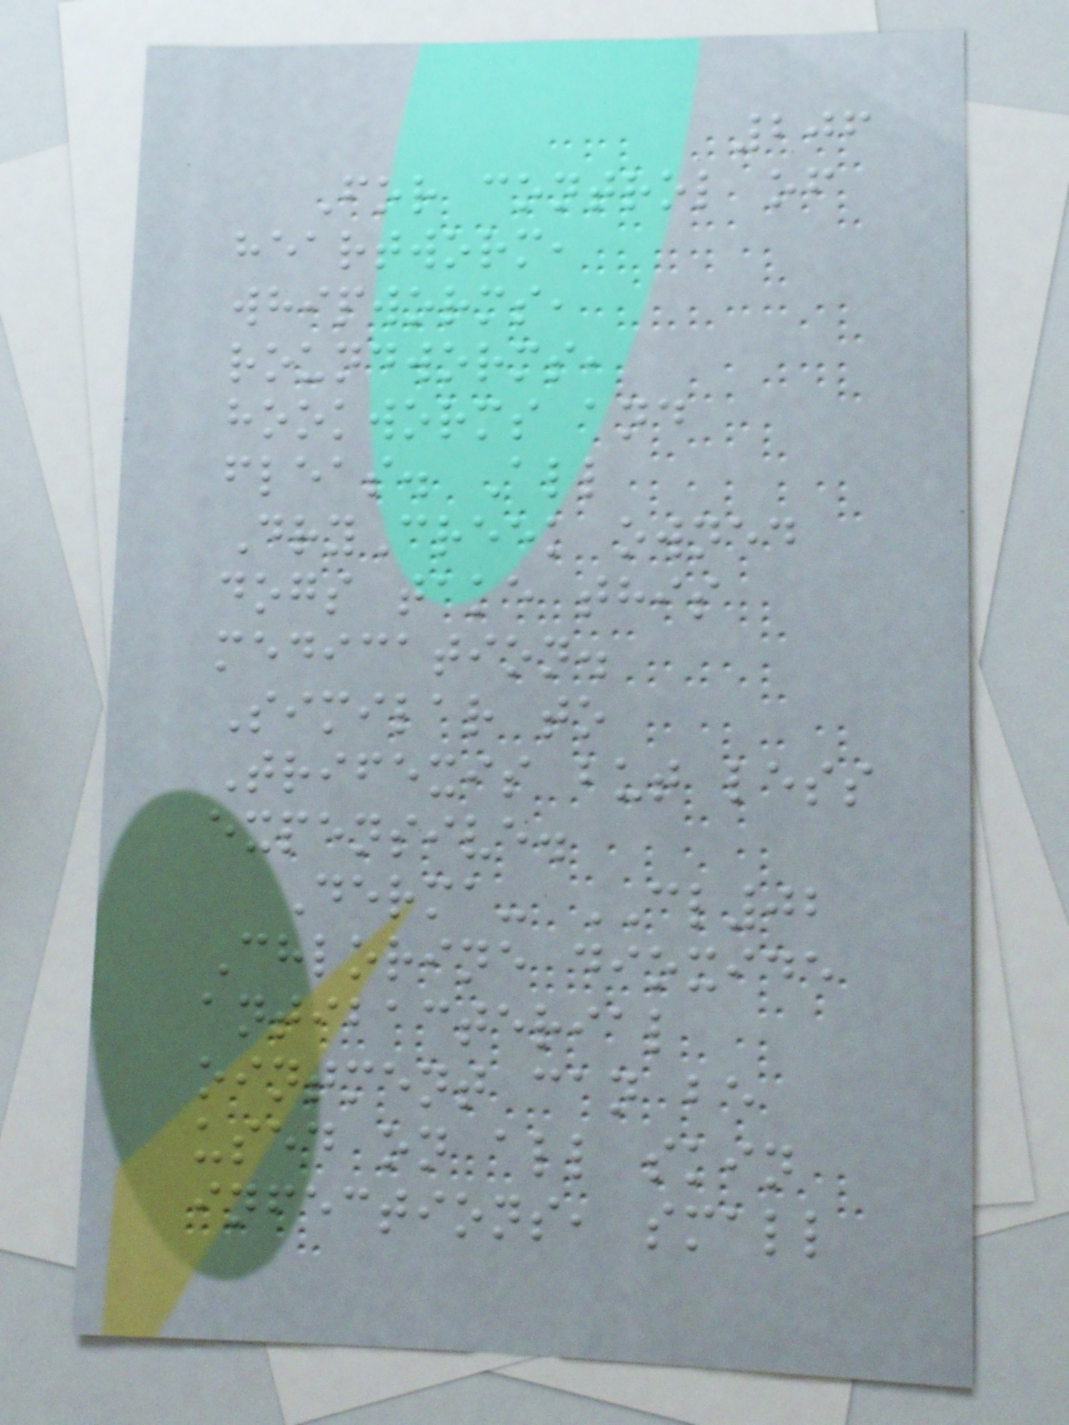206
For control of
heartworm,
whipworms,
roundworms,
hookworms and
fleas. All
DryCreek owned
dogs take this
medication.
Similar to
Trifexis but less
expensive.
Derma- CL02
Chlorine dioxide
antibacterial
ointment can be
used on all skin
infections, small
